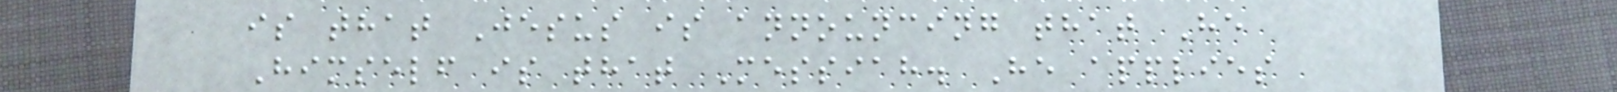is that Jesus is announcing that He
Himself is that Messiah. He applies
